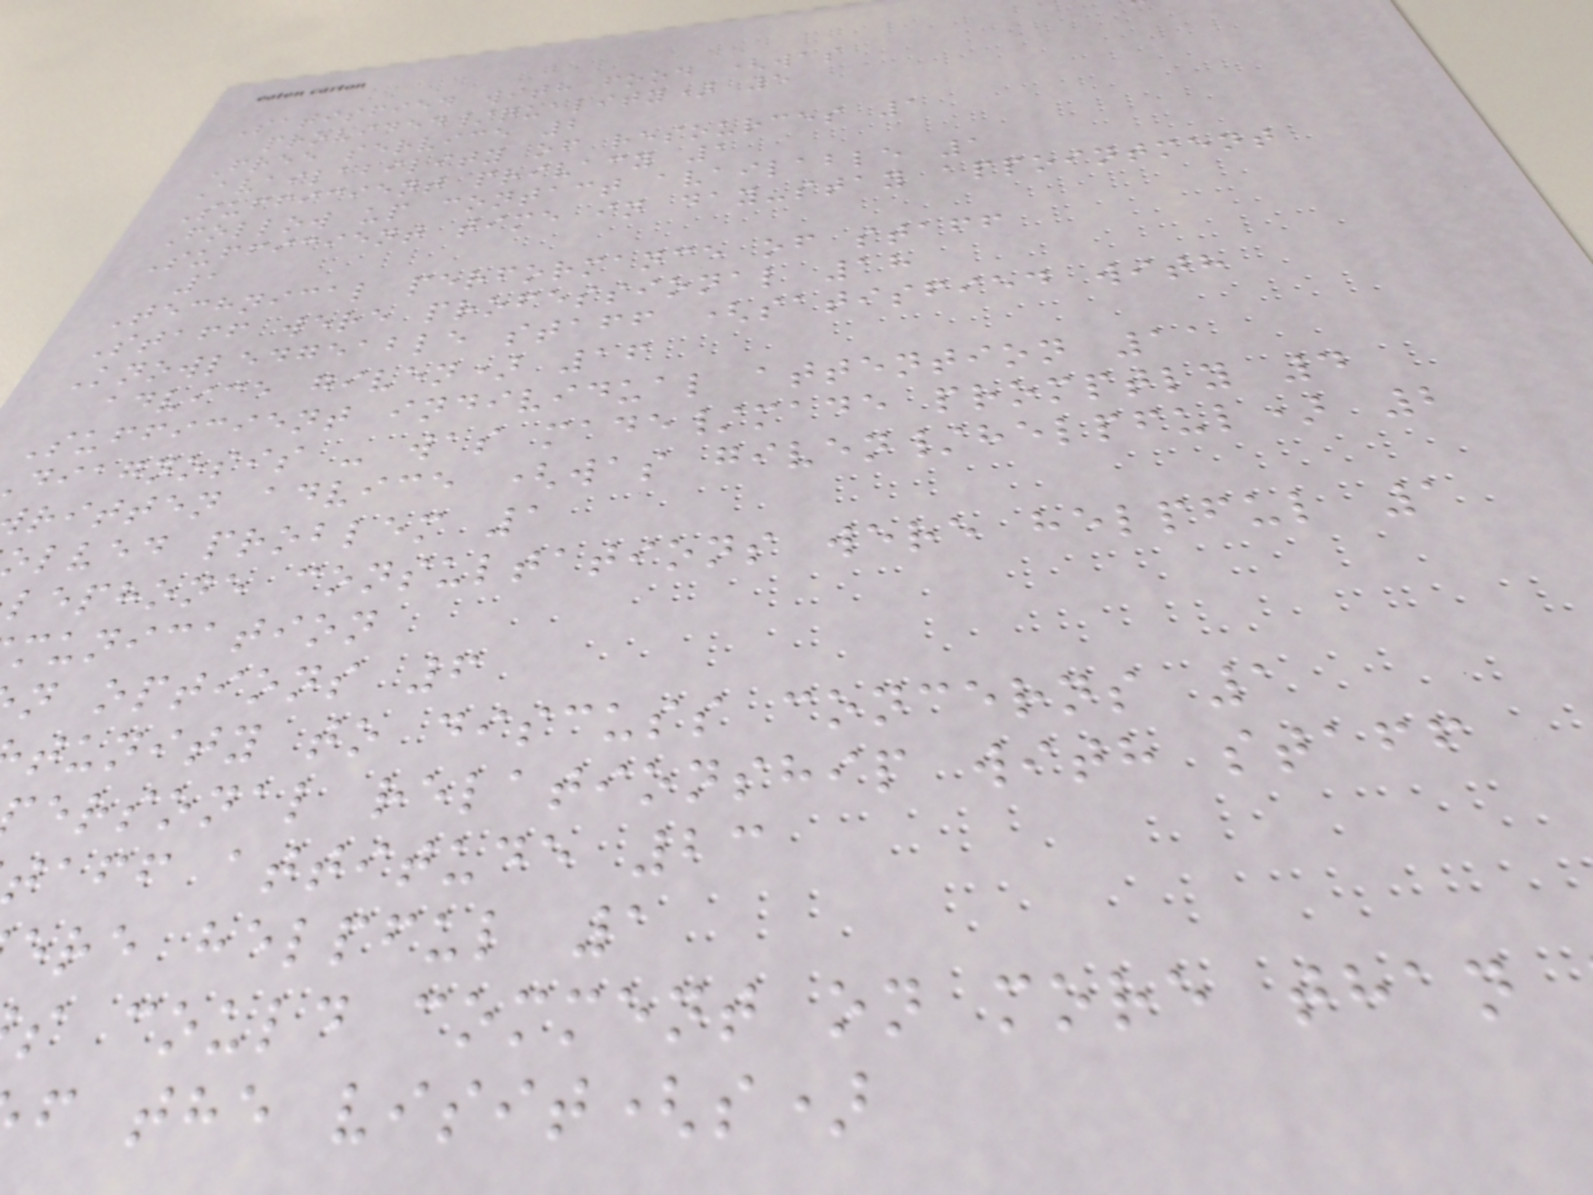Satisfied with food (was
provided/quality) 5
Free service 2
Availability of resources 1
Sufficient privacy 1
Follow up contact available 1
Sufficient time in day-stay appointment
1
Technical performance of staff
Staff were professional 18
Knowledgeable staff (satisfied with
advice given) 16
Sufficient individual attention 11
diagnosis - was made/made promptly 4
ritten advice (was given/helpful) 2
olved problem 1
lephone consultations were helpful 1
munication
n options 6
tunity to discuss concerns 1
ersonal relationship with staff
taff attitude 23
ere helpful 1
s could comment on more than
f the visit(s)
